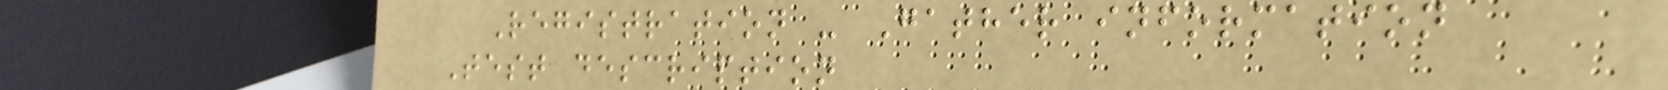Registration - Gather information
Test description
